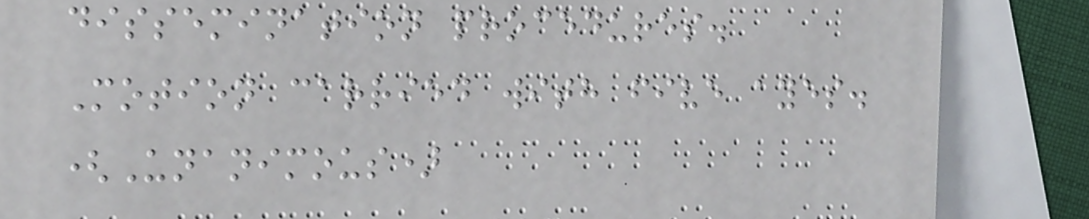dissemination procedures.
Motion carried with five ayes.
(Unanimous)
